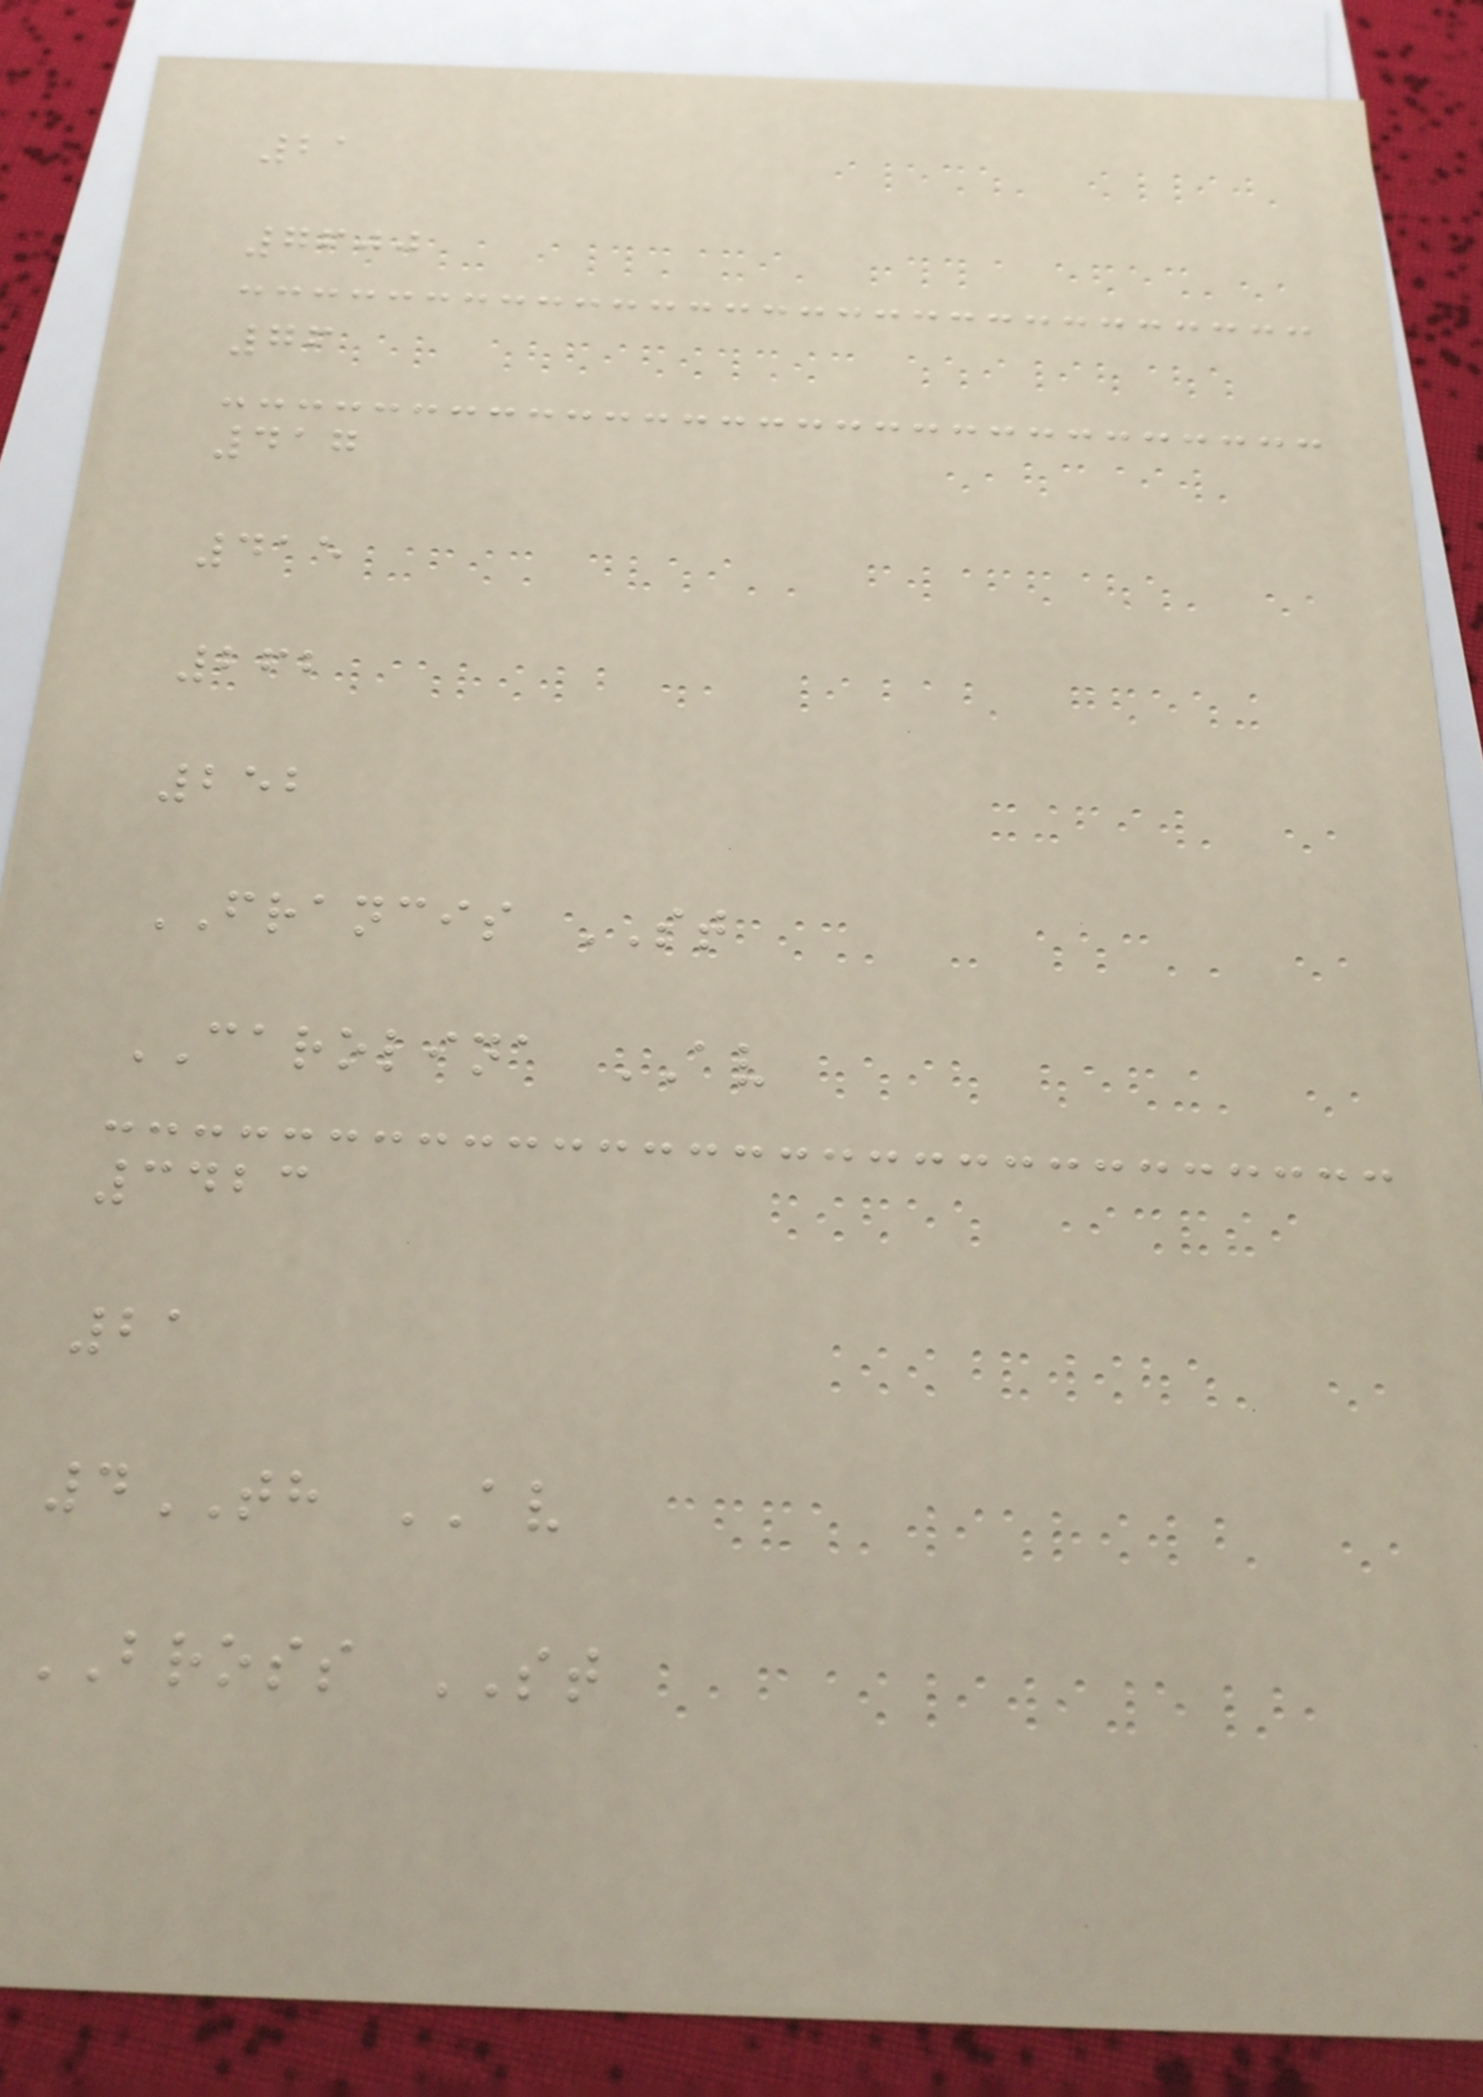21
7600
76
417
415
262
252
FRANCIS ST
CAROLINA AV
3423
21
4TH AV
BROSS ST
